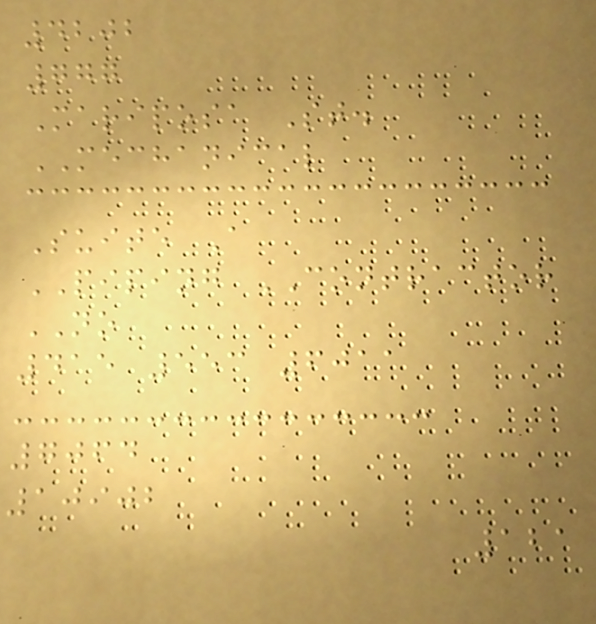4202
777
Mariposa St.
MECHANICAL
Suite A
PIPING CONTRACTOR
NO
415 553 6011
7064
10902
121
